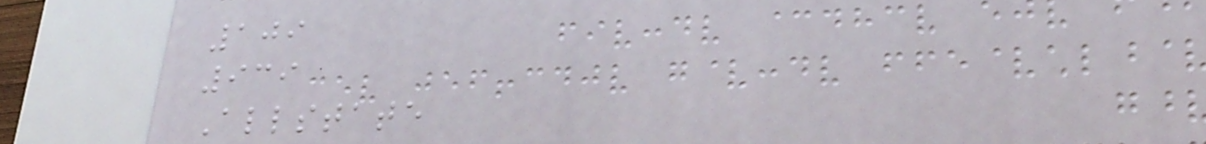109
939
Allstate
